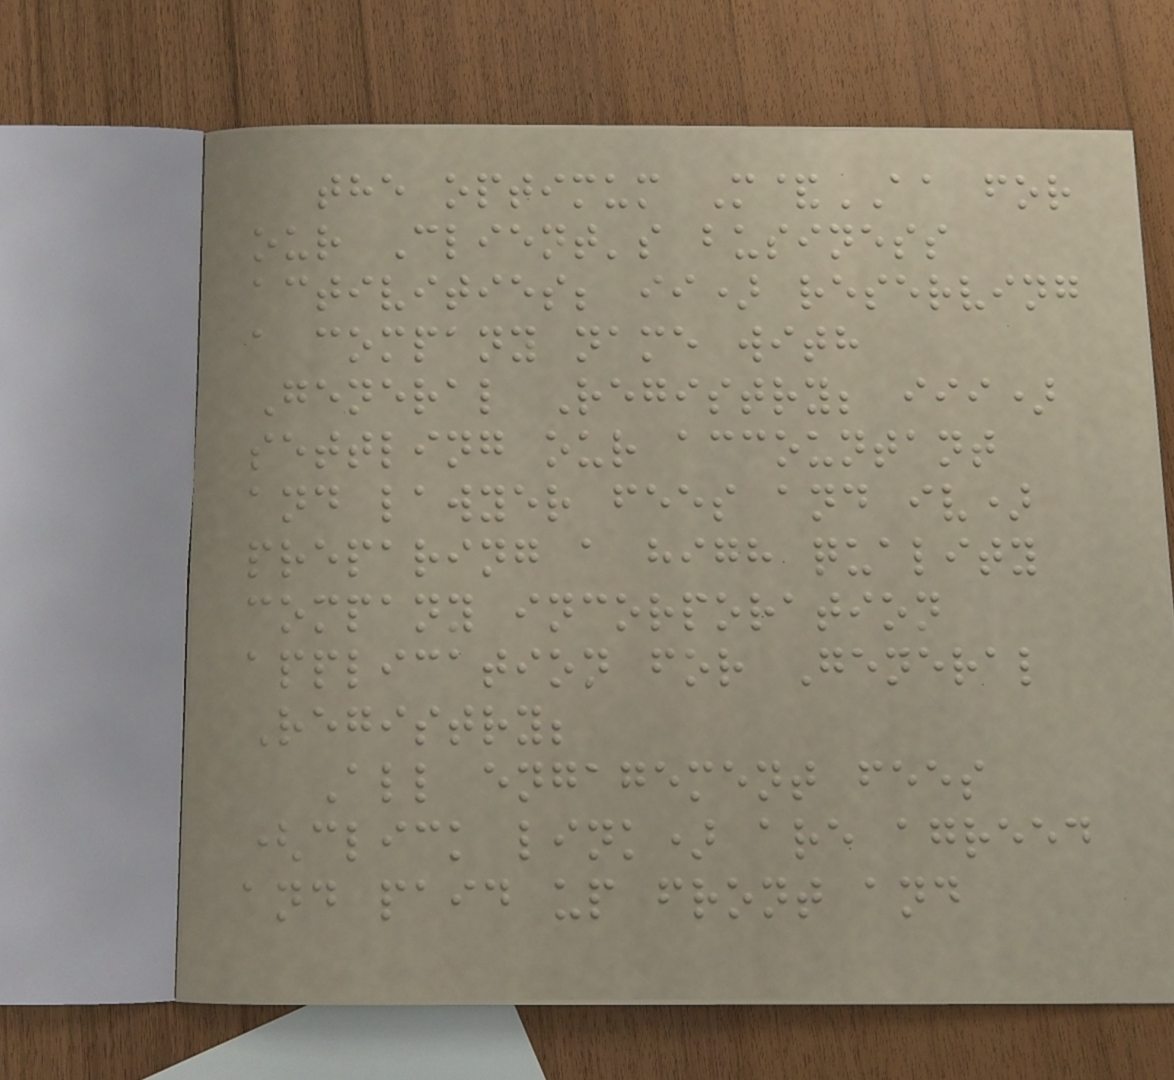the optimum M&AA for
our Client's business
activities; ii) reserving
a company name with
General Registry; iii)
settling our accountant
and lawyer fees and iv)
preparing a high quality
company incorporation
application for General
Registry;
All engagement fees
(click link) are agreed
and paid up front and
